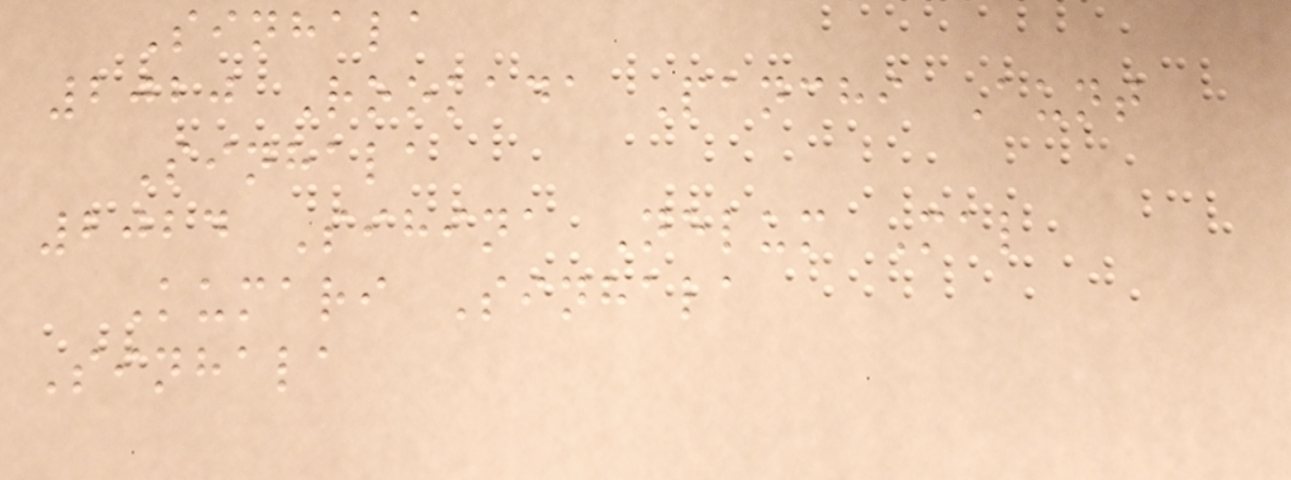Sinhala
2020 Rookada Panchi Aunt
Sinhala
2024 Sihina Nelum Mal
Kumari Sinhala
Sinhala
